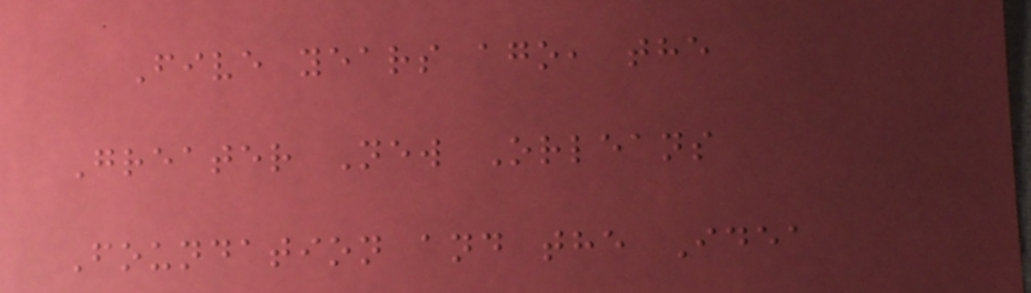Five years ago, the
Greater New Orleans
Foundation and the Idea
